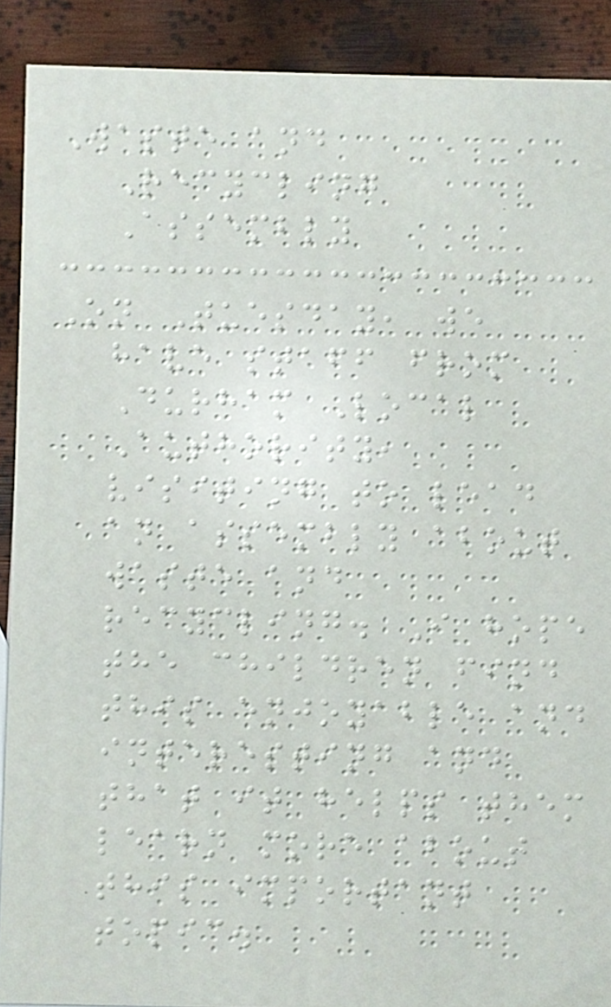Waste and
Recycling
Assembly
On Tuesday, we
have staff from
Durham Local
Authority,
visiting to lead
an assembly about
waste and
recycling. I hope
the children find
this enjoyable and
interesting and
that it helps them
learn more about
this important
topic.
